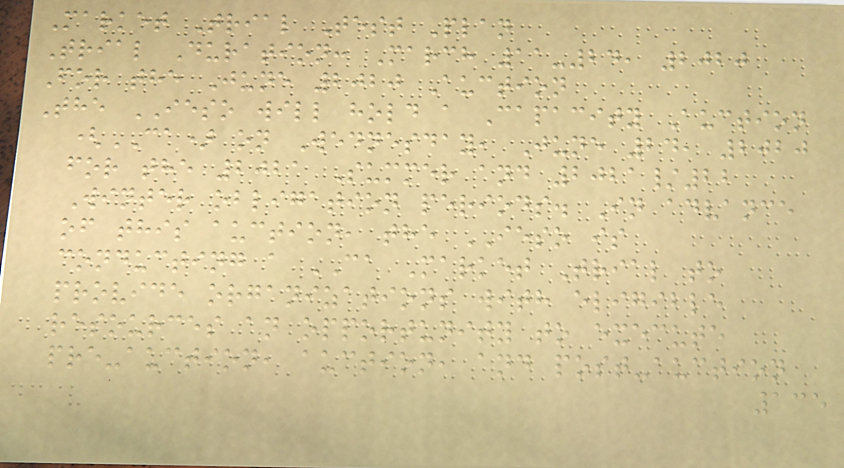Market Trial Test Plan
Trial Duration: March 11-24, 2020
For the June 2020 Auction
The IESO will hold a Capacity Auction
(CA) on Wednesday, June 24, 2020
for the 2021 Summer and 2021/22
Winter obligation periods. In advance
of this auction, the IESO is
conducting a CA Market Trial to
provide organizations with eligible
resources an opportunity to execute
pre-auction, auction, and post-auction
135
